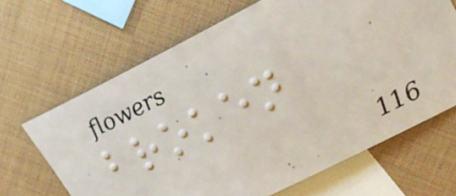broken
